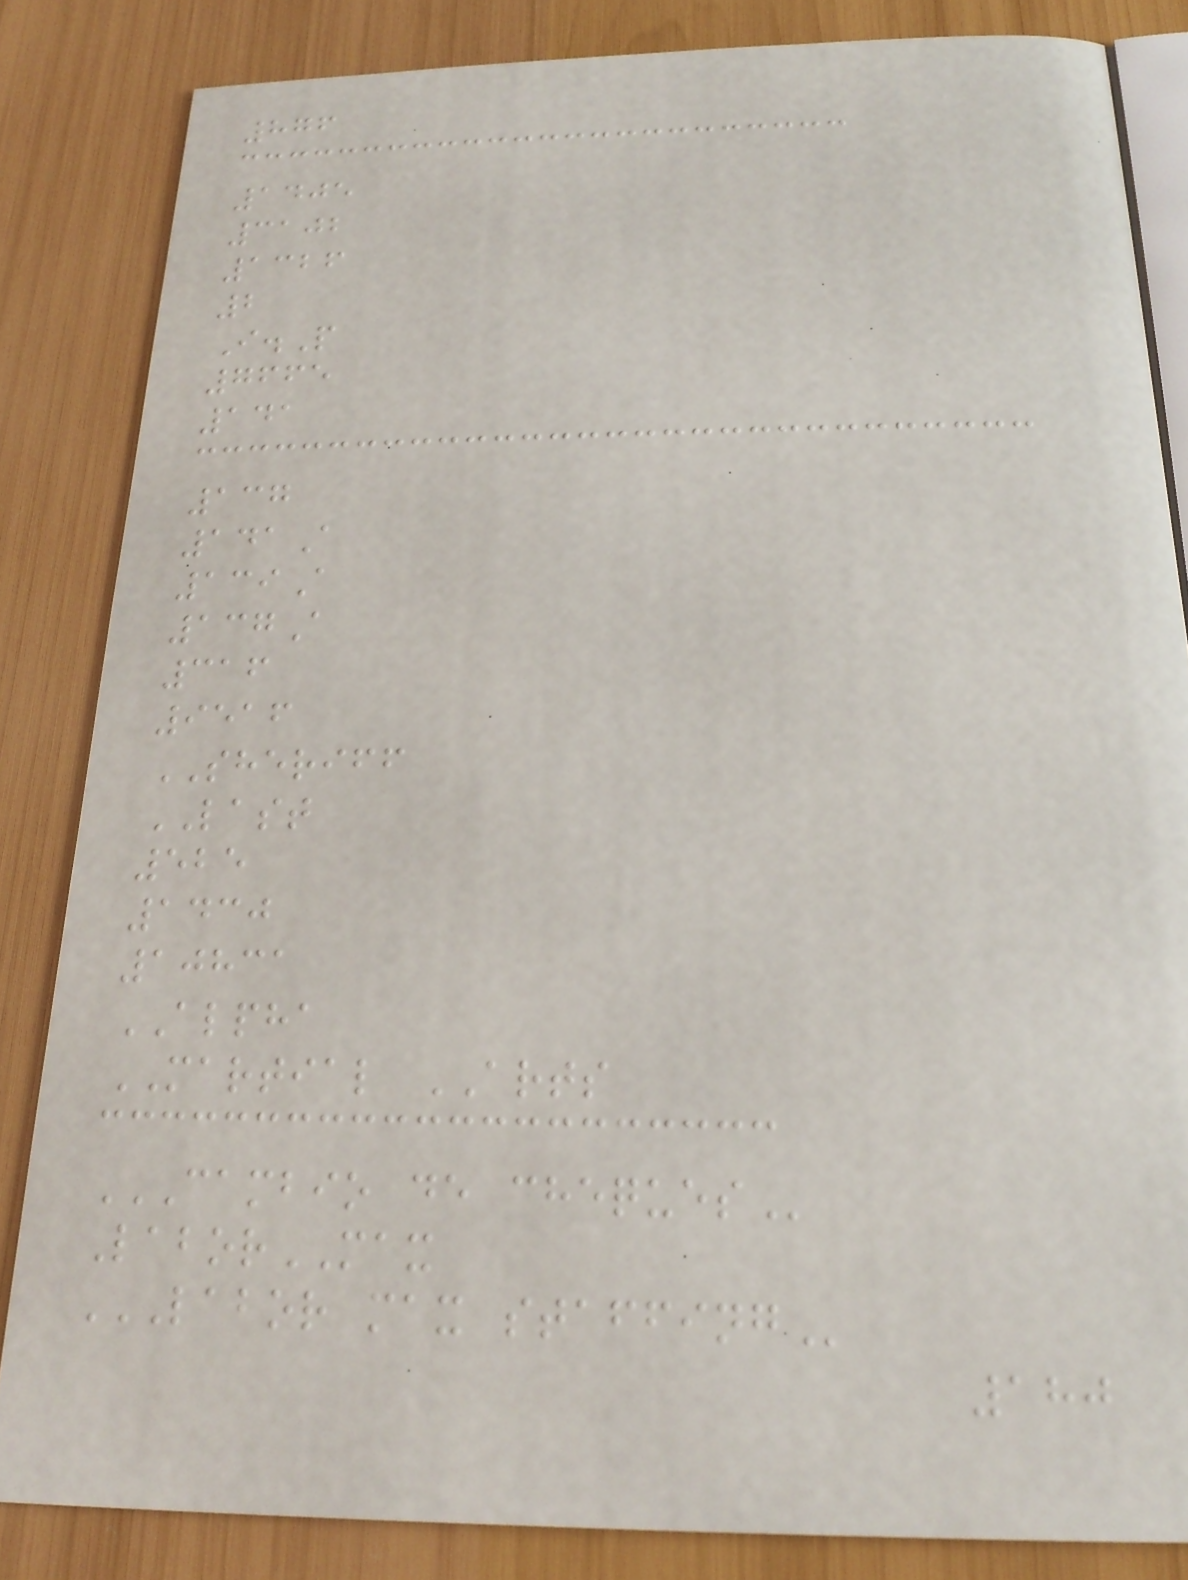876
1405
3102
1326
2
I.P
7665
141
137
141A
139A
137A
316
9516
SHERIFF
LAST
525
1430
10831
ALPHA
MARTIAL ARTS
CAMBIO DE CHEQUES
LaborMAX
LABOR MAX STAFFING
180
